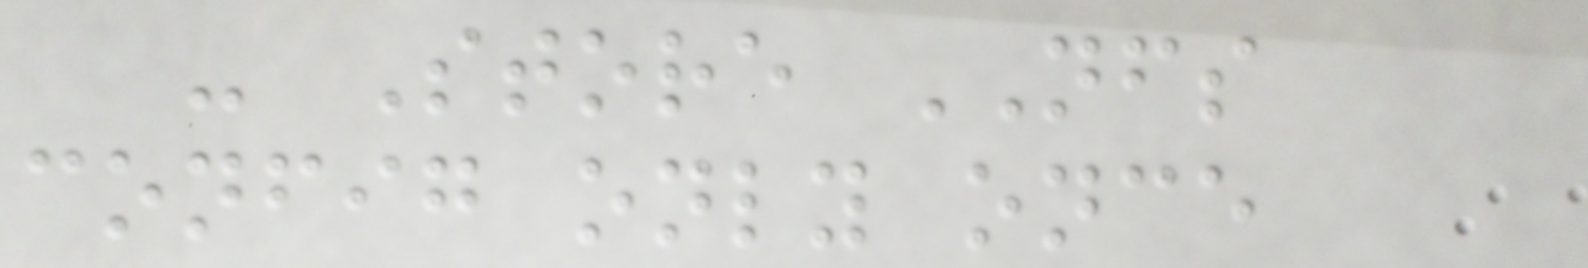- Store NFS
config only once
